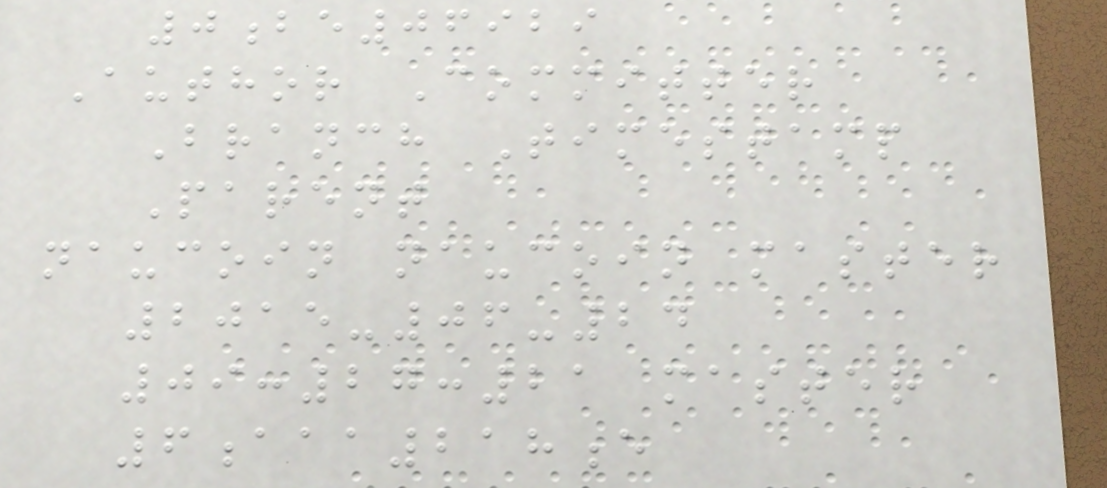0be06929
Author Committer
Branch Timestamp
Parent
naucoin naucoin master
2015-06-24
09:27:21 master
6aaa218e
